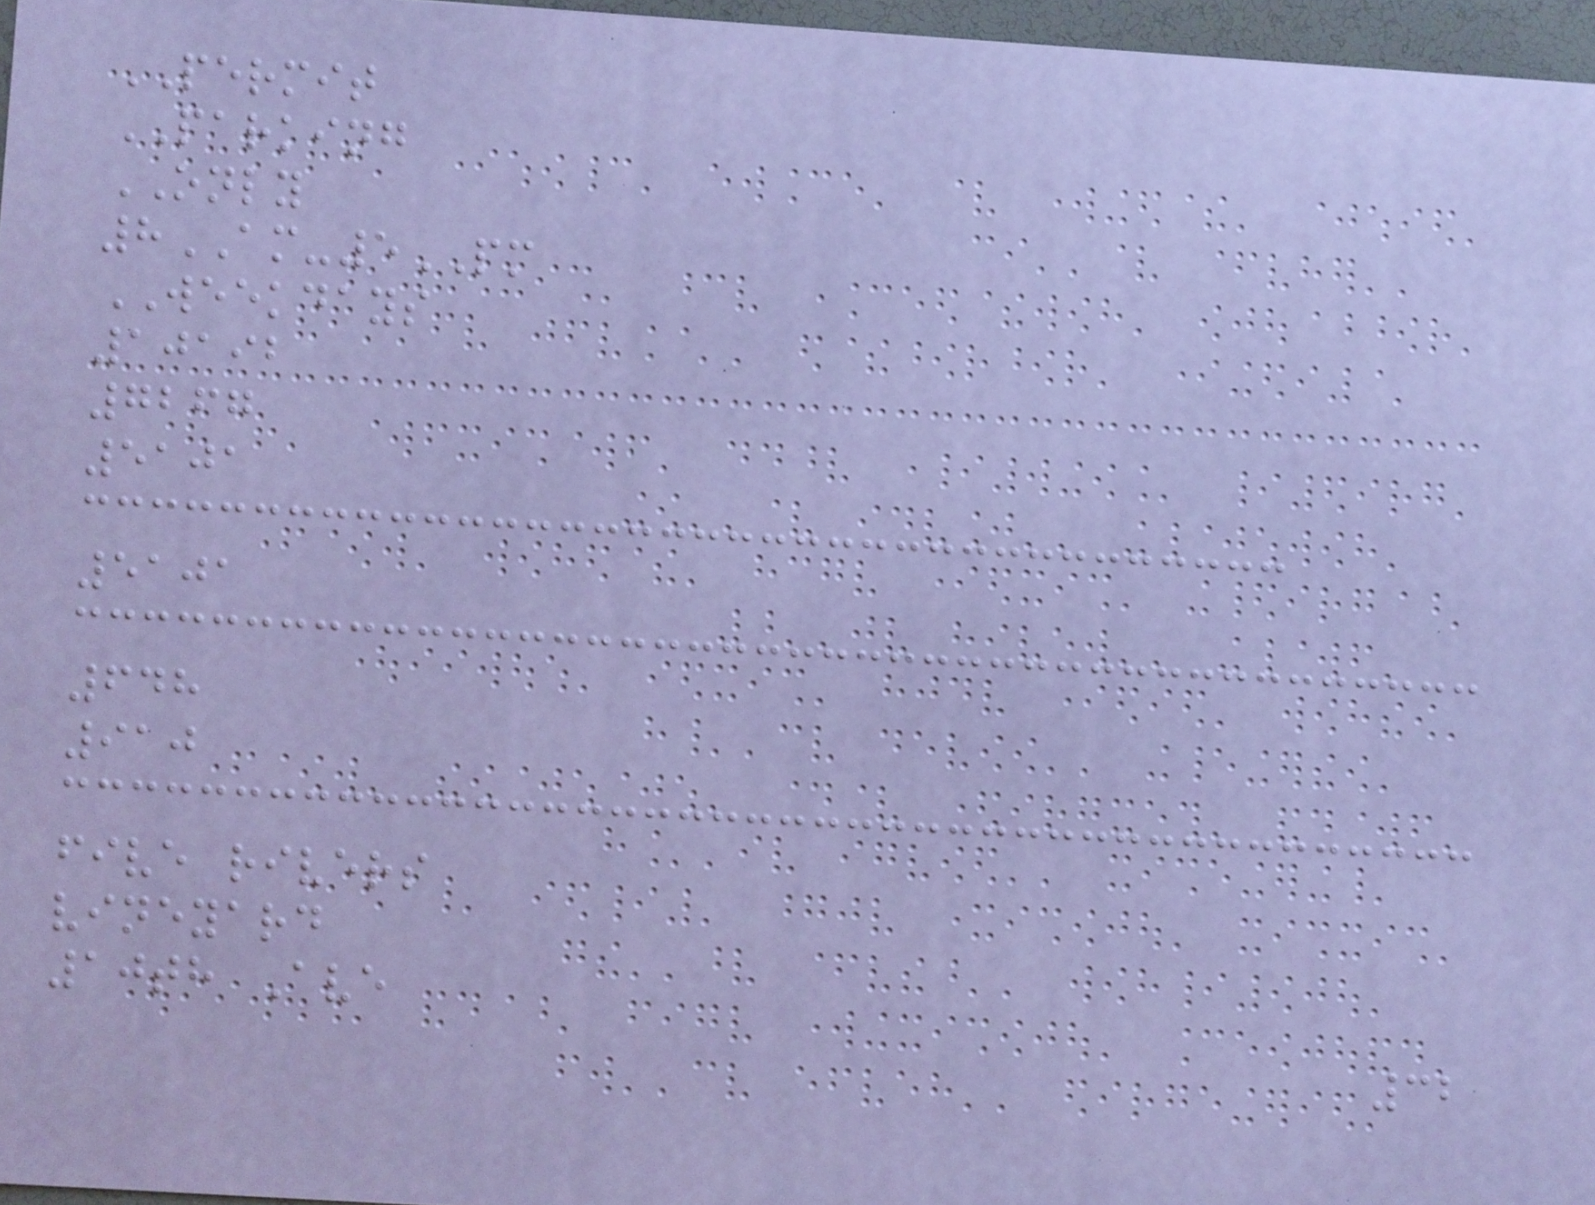PERMIT
PARKING
ONLY
8AM-5PM
WEEKDAYS
10192
7267
5101
5101
648
910
five rivers
vineyard
10th Ave
32
